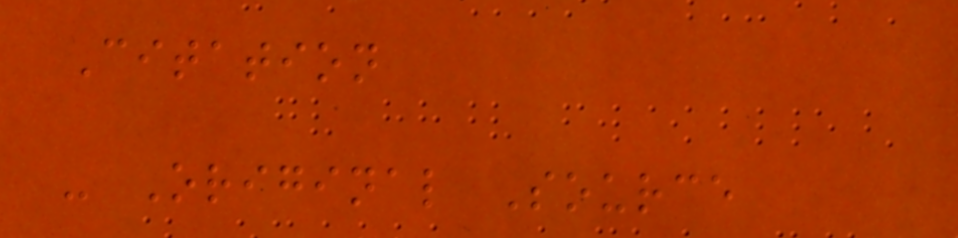Citation
- Original Source
